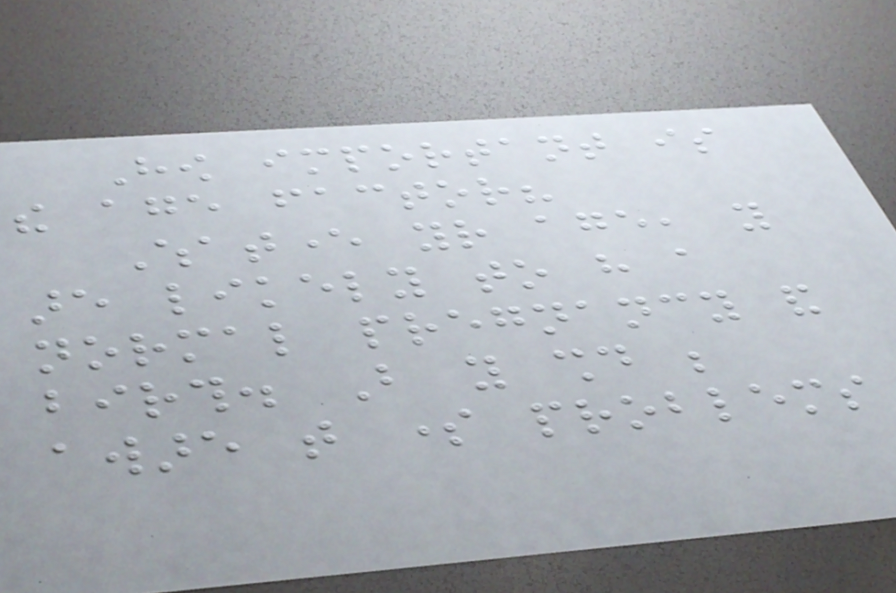How important is
the age factor?
Whatever your age, you
are likely to have a
normal pregnancy and
birth. But you should be
aware that some problems
